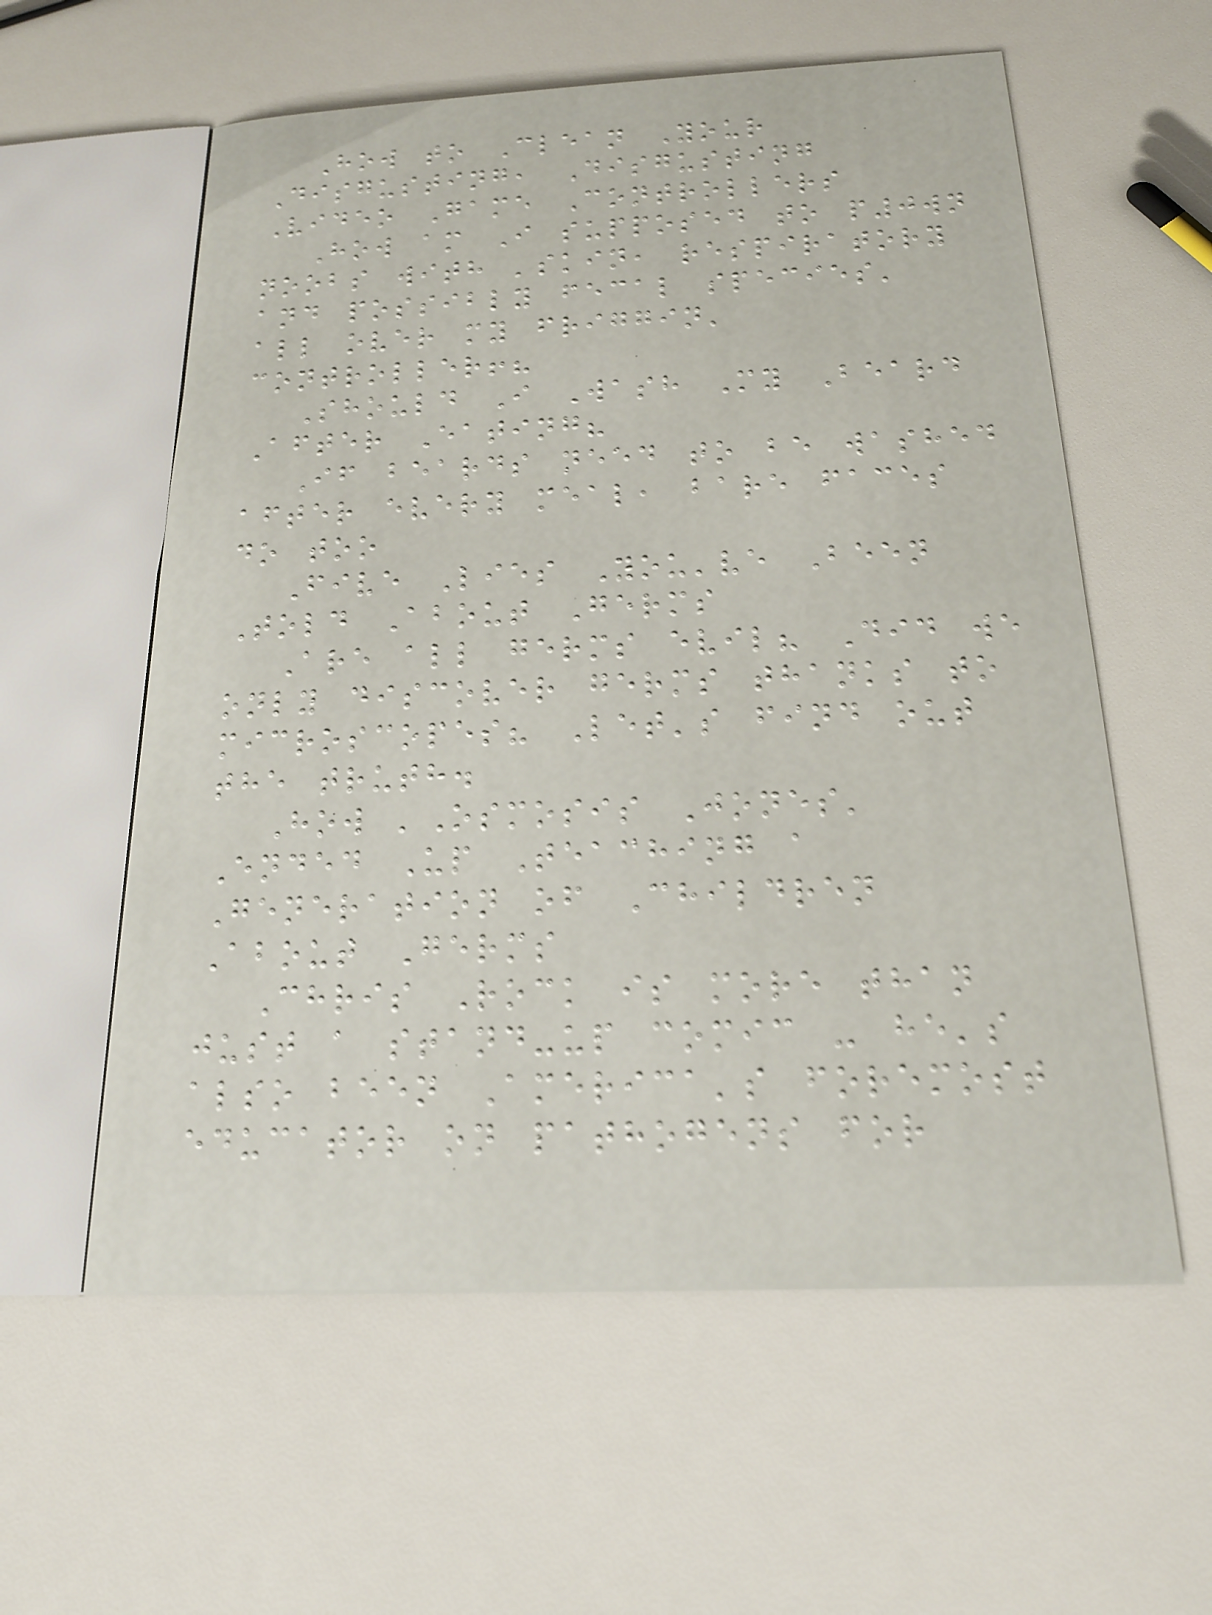How to Clean Your
Disgusting, Disgusting
Video Game Controllers
How am I supposed to p0wn
noobs with 'skin, respiratory
and possibly fecal species'
all over my friggin'
controller!?
Should I Wash My Beard
After Eating?
If beards need to be washed
after every meal, bare faces
do too
Five Lies You've Been
Told About Germs
Are all germs evil? Did we
only discover germs thanks to
microscopes? Let's find out
the truth.
How 'Osmosis Jones'
Ended Up Teaching a
Generation of Children
About Germs
Chris Rock is more than
just a stand-up comic - he's
also been America's foremost
educator on pathogens for
